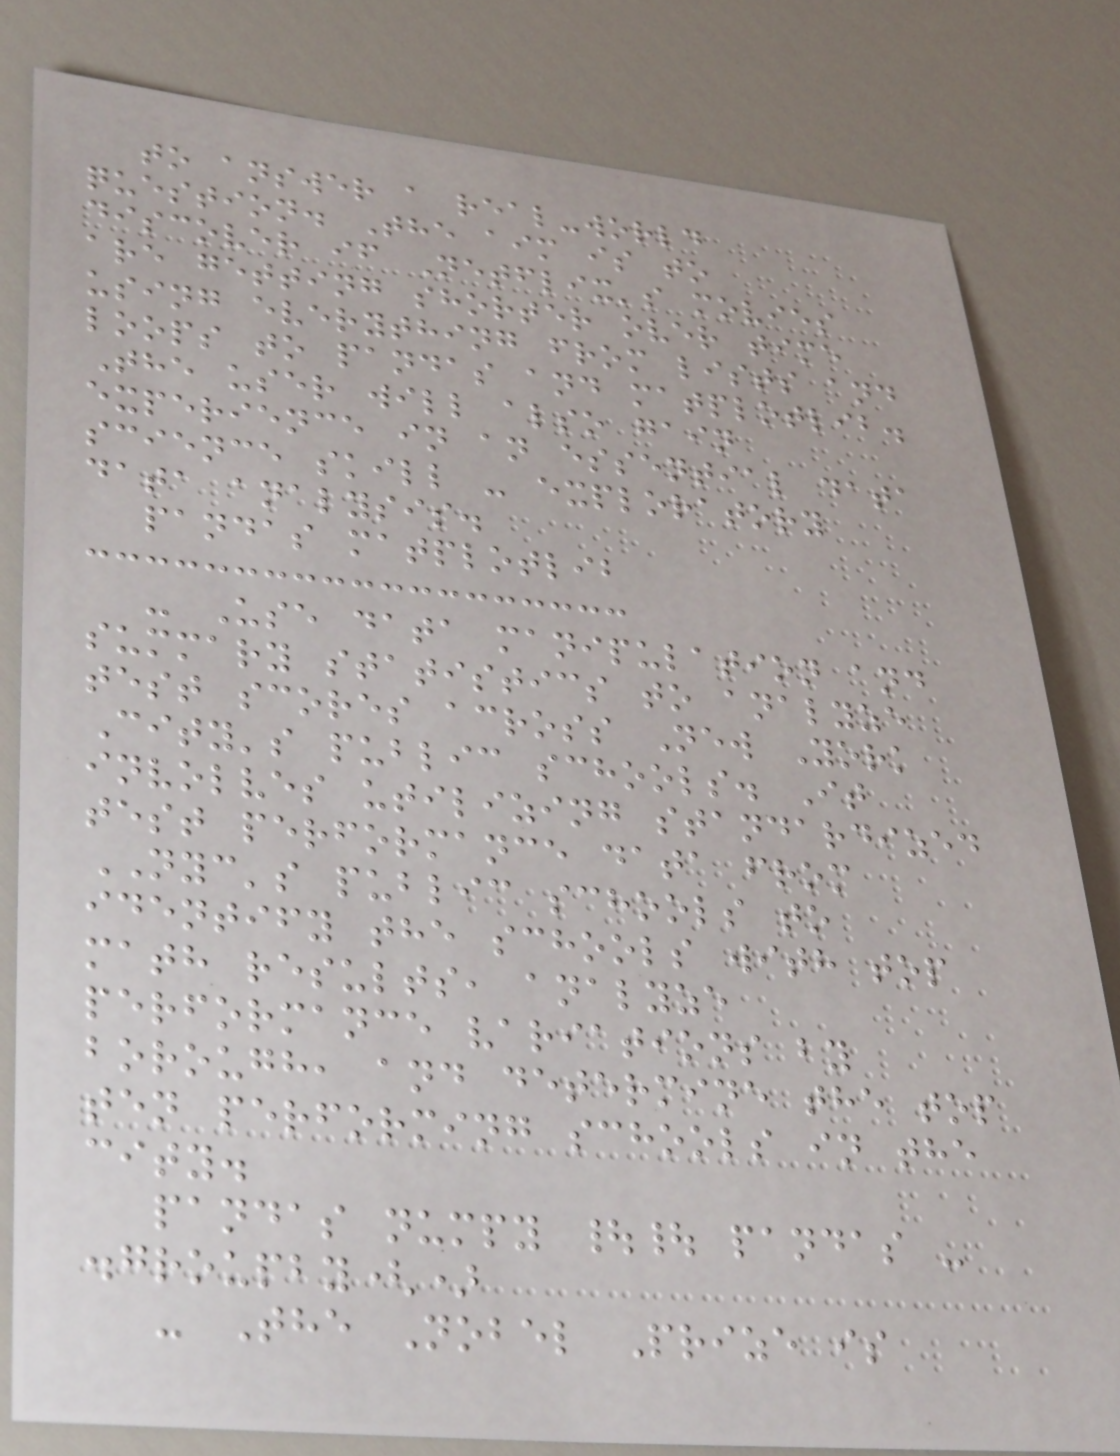to answer a real-world
question. The aim is to
discover if Netflix's movies
are getting shorter over time
using everything from lists and
loops to pandas and matplotlib.
The user will also gain
experience in an essential data
science skill - exploratory
data analysis.
pandas matplotlib
- Use data manipulation and
summary statistics to analyze
test scores across New York
City's public schools. It
involves utilizing standardized
test performance data from
NYC's public schools to
identify the schools with top
math results, analyze
performance variations by
borough, and determine the top
ten performing schools in the
city.
pandas numpy || pandas -
.groupby()
- The Nobel Prize is
